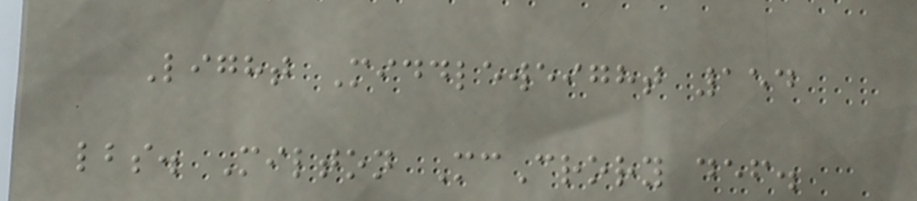Light Middleweight 154
lbs. Milton McCrory def.
